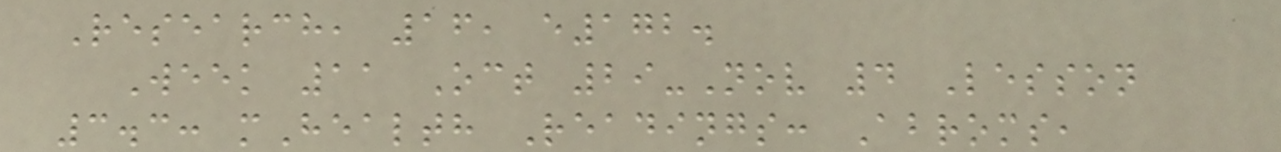Research, 16, e172.
Week 11 Oct 29-Nov 4 Lesson
3.3: mHealth Readings: Abroms,
